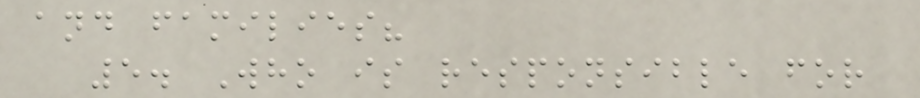and families?
5. Who is responsible for
